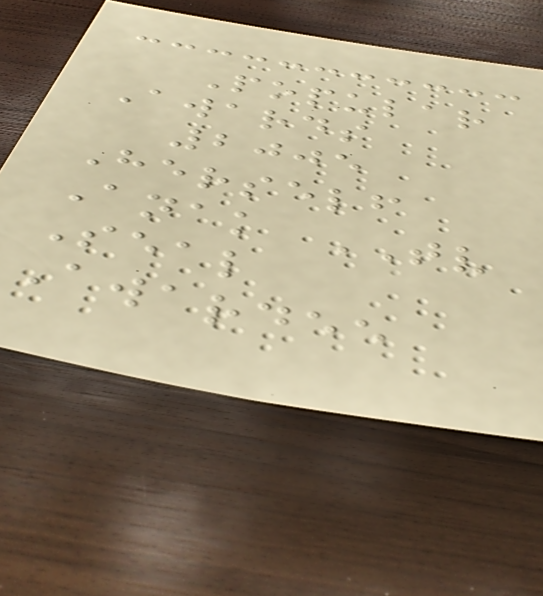Popular
Awards
2005
Herself
Anak TV
Seal
Awardee
